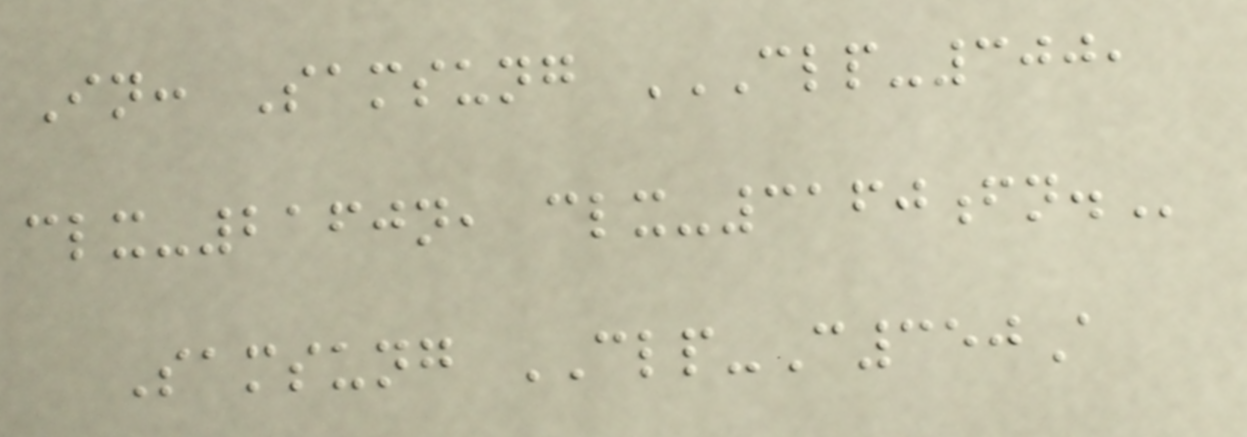In: Samsung CLP-300,
CLX-2160N, CLX-3160FN.
Samsung CLP-C350A
